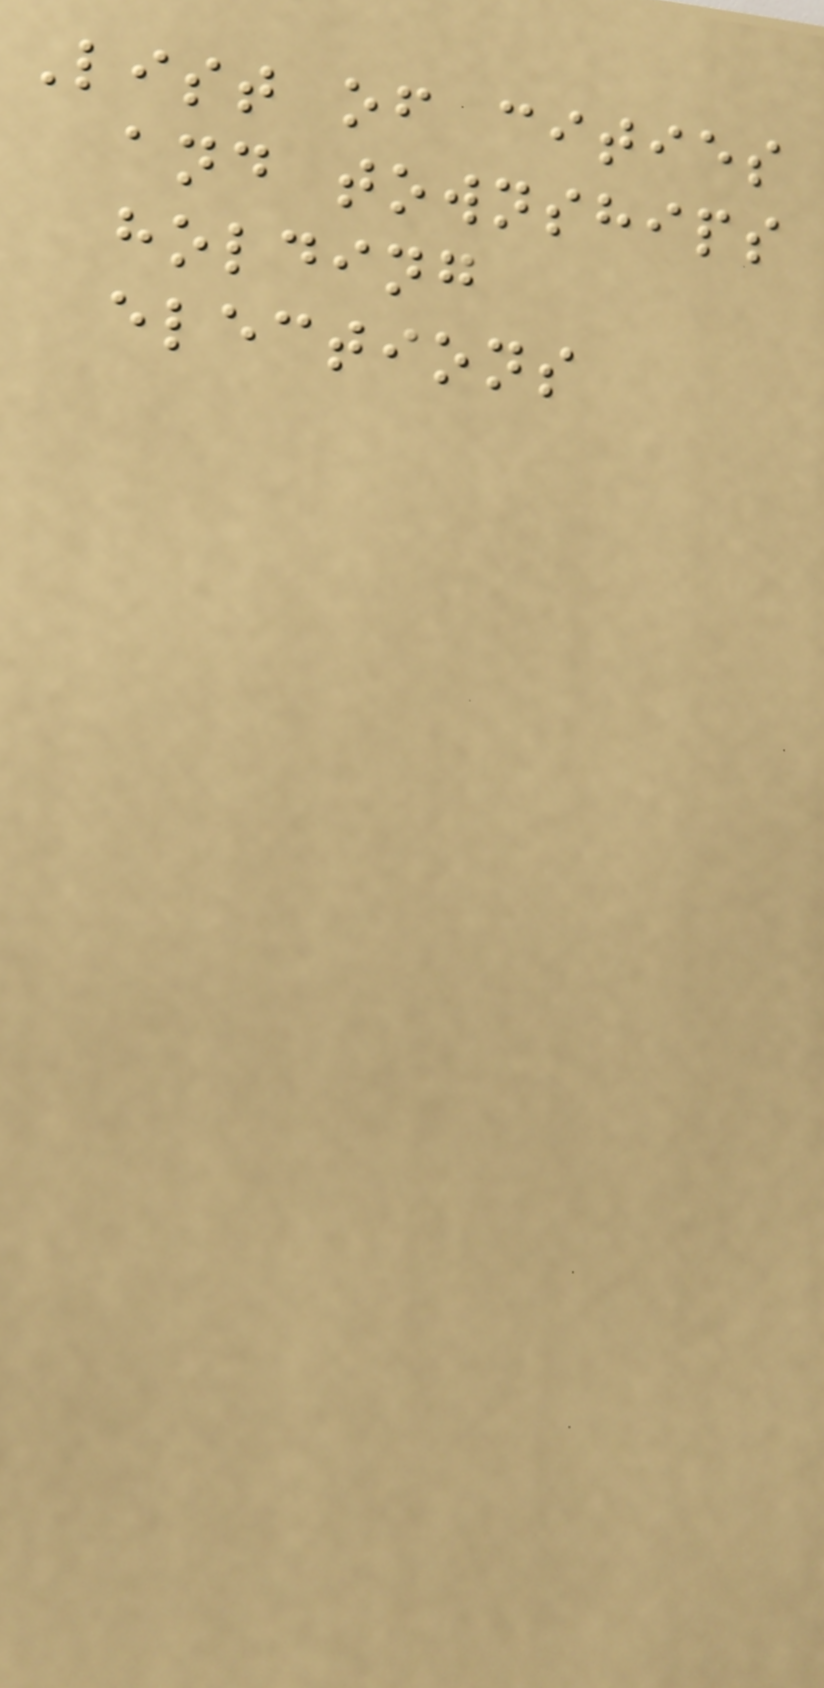List of cities
and townships
holding
elections
